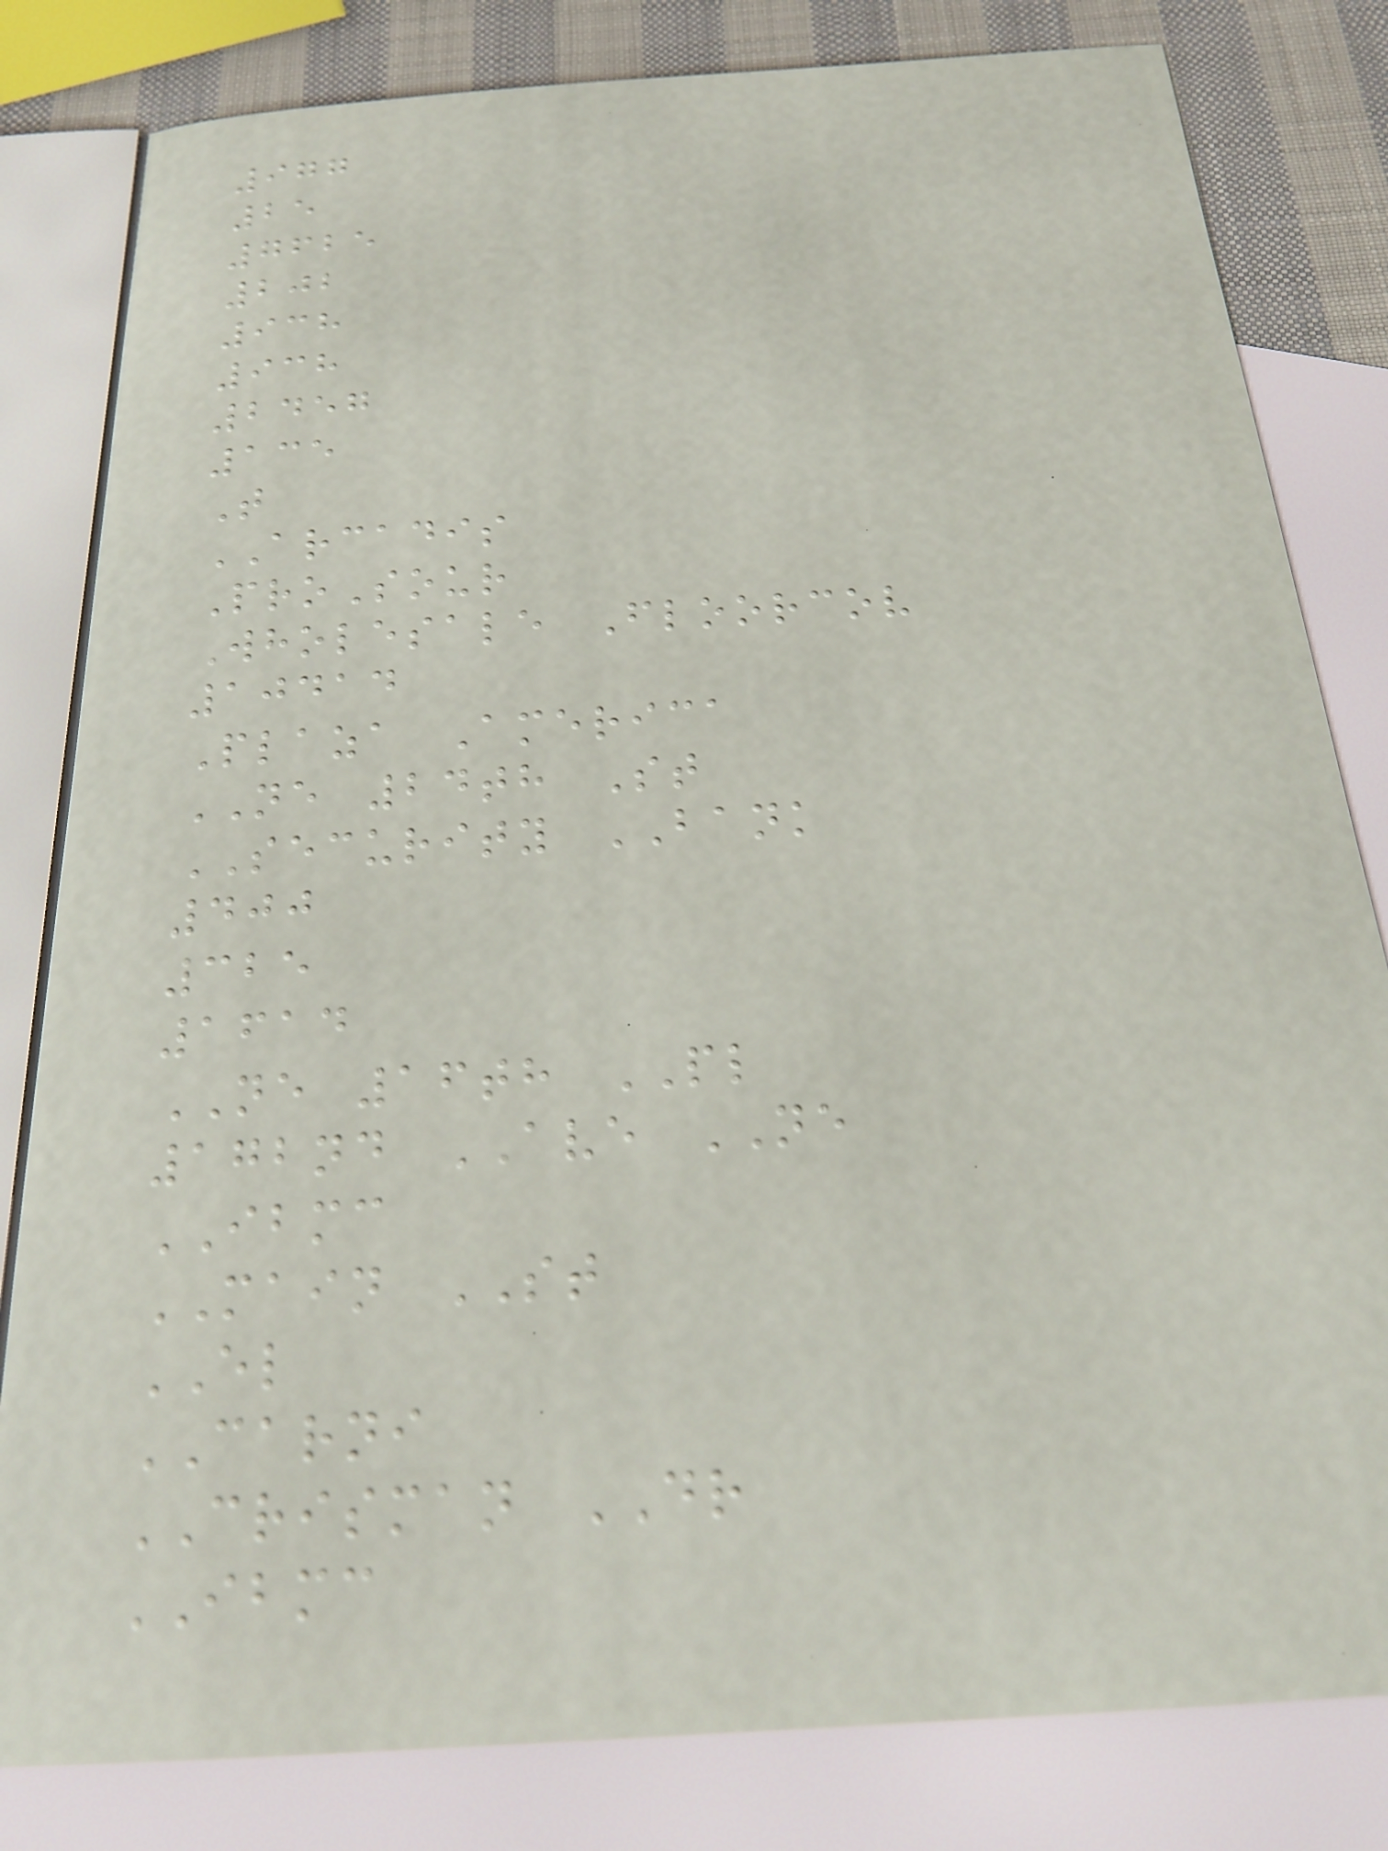977
25
7625
202
938
938
2457
135
T
ARCADIS
ProSour
Wholesale Floorcov
10414
Plaza America
NE 24th St
SECURITY BANK
400
325
1614
NE 16th PL
172nd AVE NE
IBMC
MAIN ST
EL
CARNI
CRISMAN DR
IBMC
